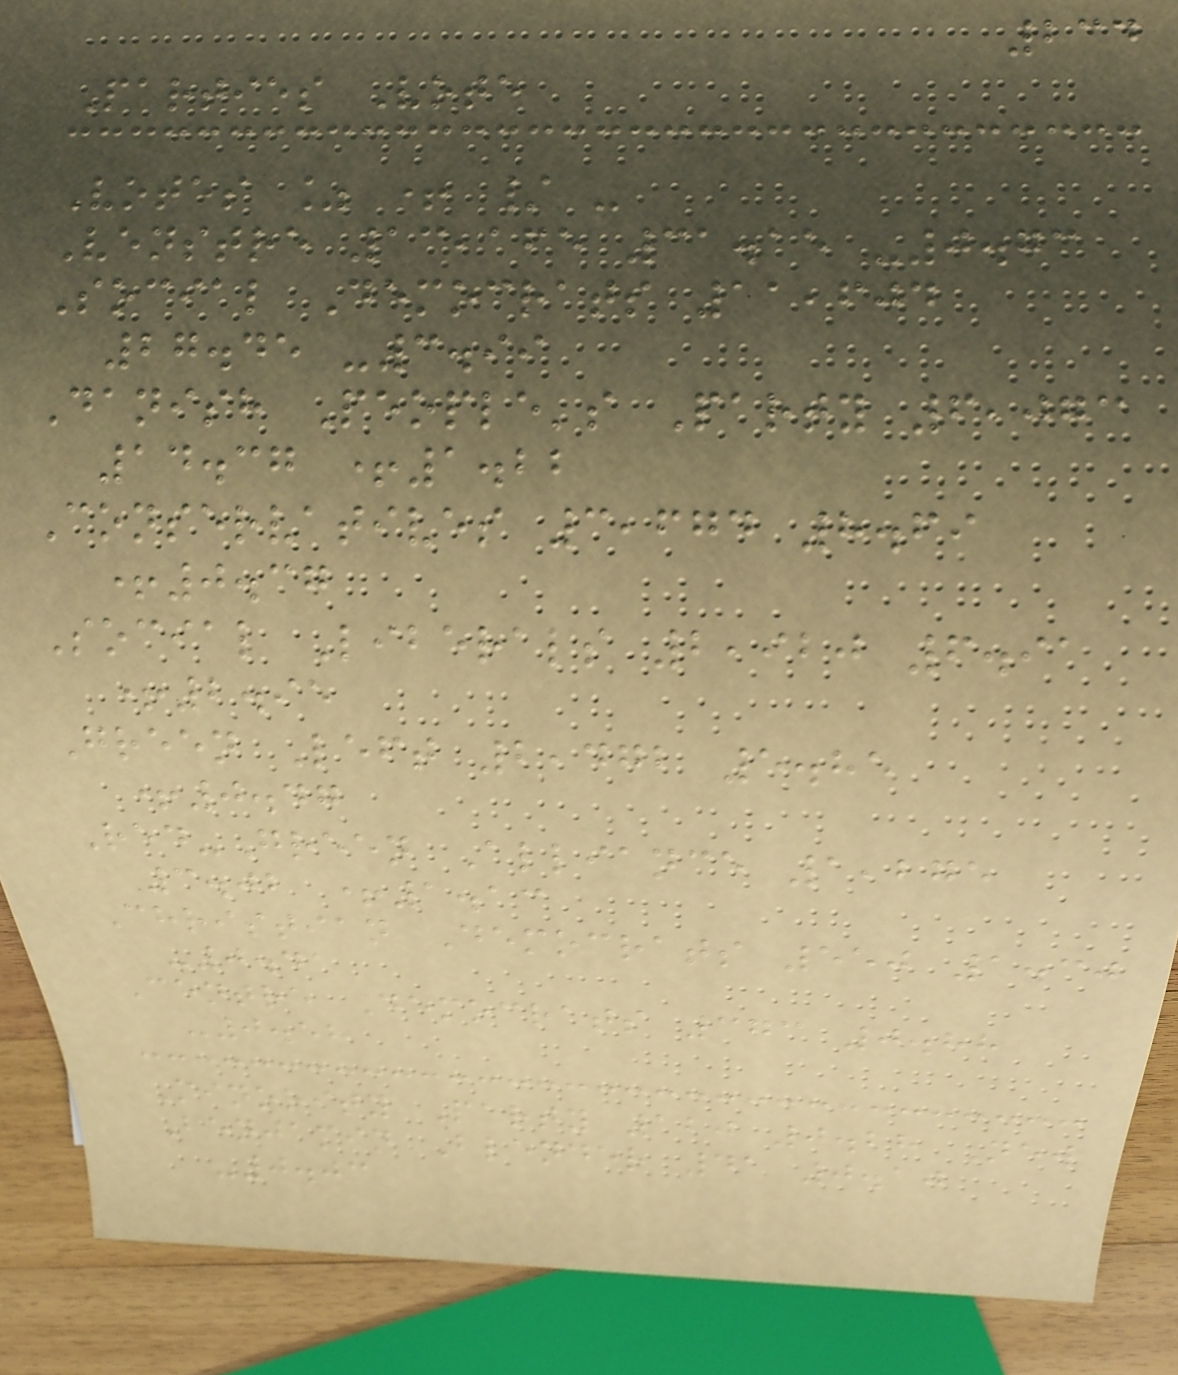234
Parties Vote
Votes % + / -
Venstre 13,165 31.15 -0.73
Social Democrats 11,604
27.45 -3.99
Danish People's Party 6,073
14.37 +1.22
Conservatives 3,674 8.69
+0.37
Social Liberals 2,920 6.91
+2.95
Green Left 2,472 5.85
+0.47
Red-Green Alliance 1,275
3.02 +1.13
Christian Democrats 550 1.30
-0.41
Centre Democrats 373 0.88
-0.58
Minority Party 120 0.28 New
Benjamin Blender 41 0.10
-0.03
